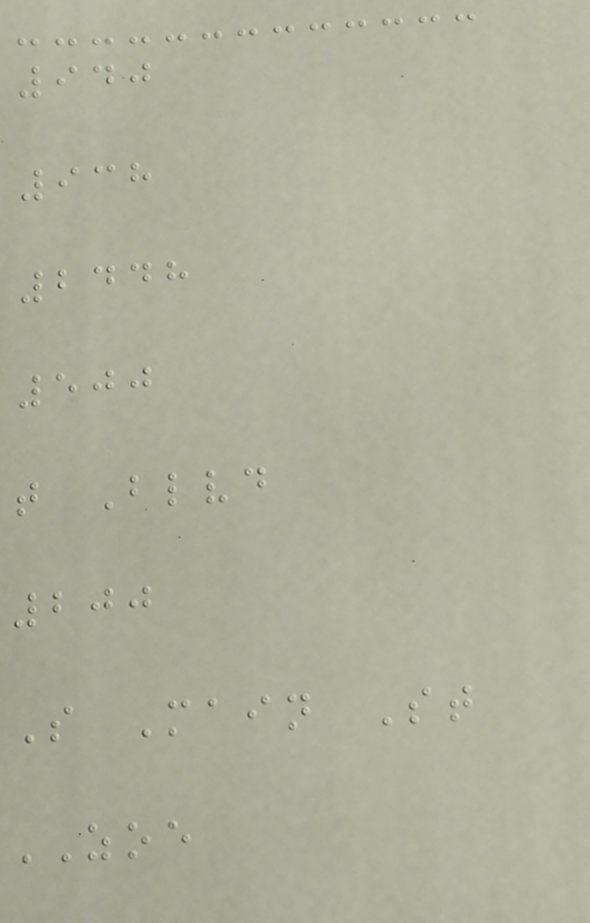940
938
2448
500
t Blvd
200
S Main St
ZOE
